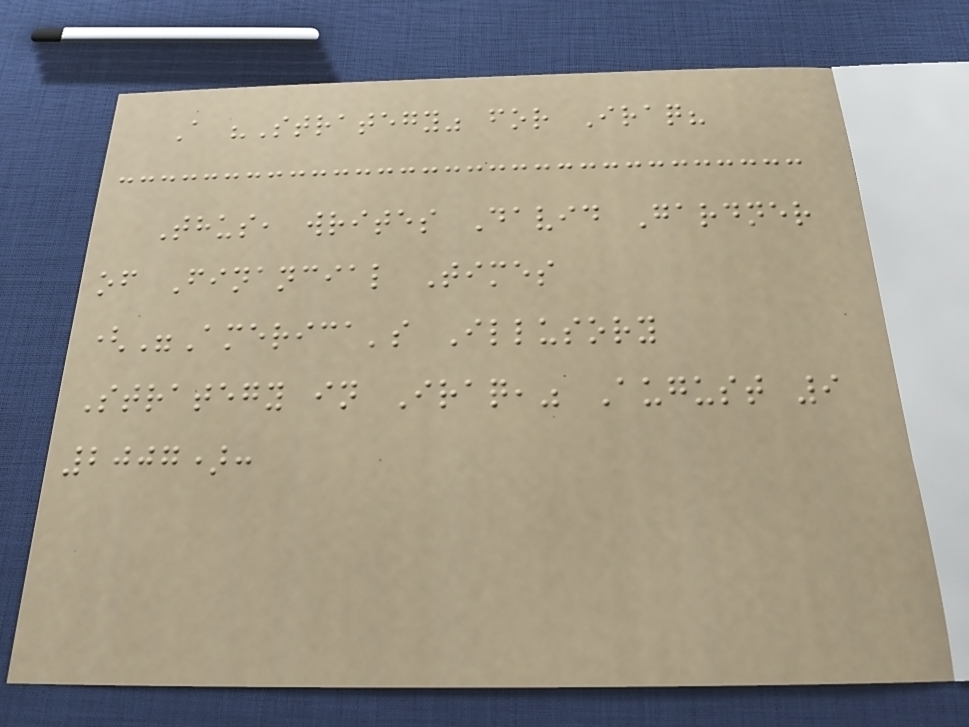A "Strategy" for Iraq?
Thus, writes David Gardner
of Financial Times
("America's Illusory
Strategy in Iraq," August 9
2007):
